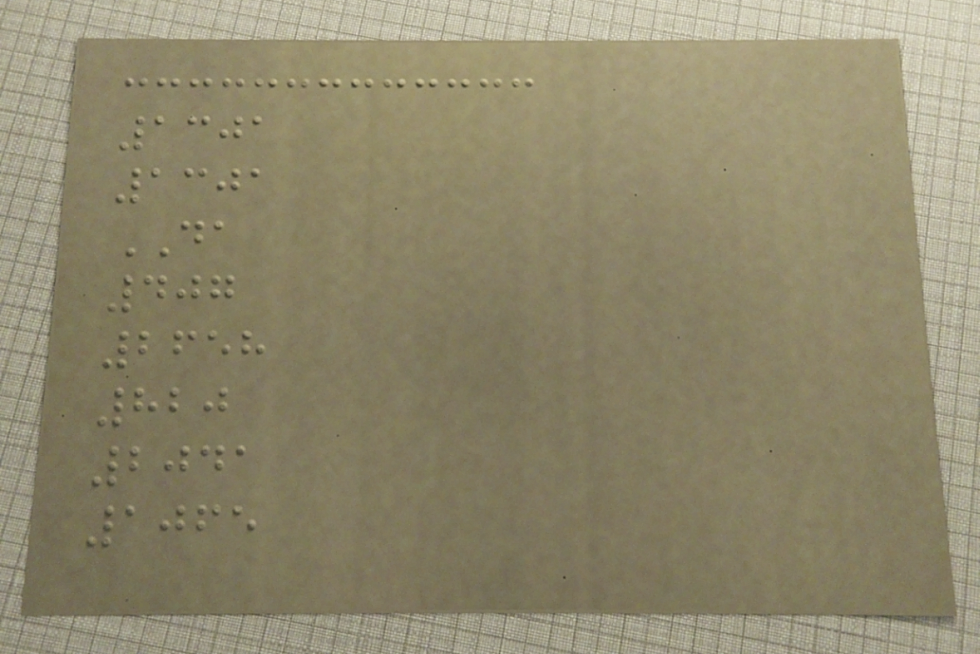1301
1301
DA
407
2658
820
2041
1065
